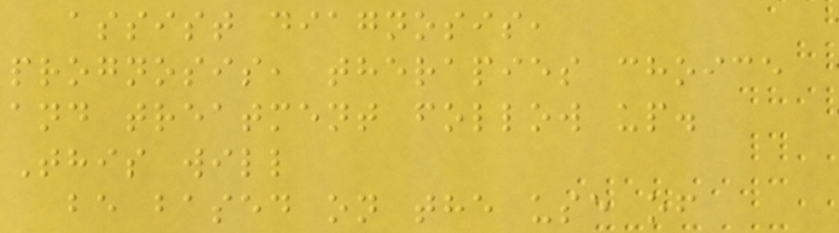assist diagnosis,
prognosis, therapies choice
and treatment follow up.
This will
be based on the use of
